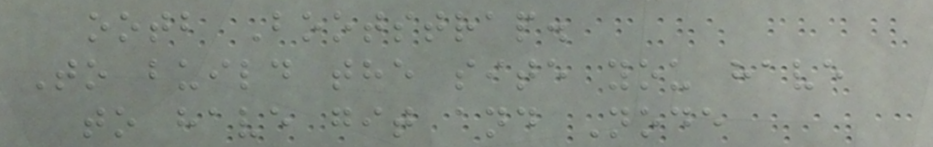ootb Bootstrap.
To build the site you have
to have git and Node
